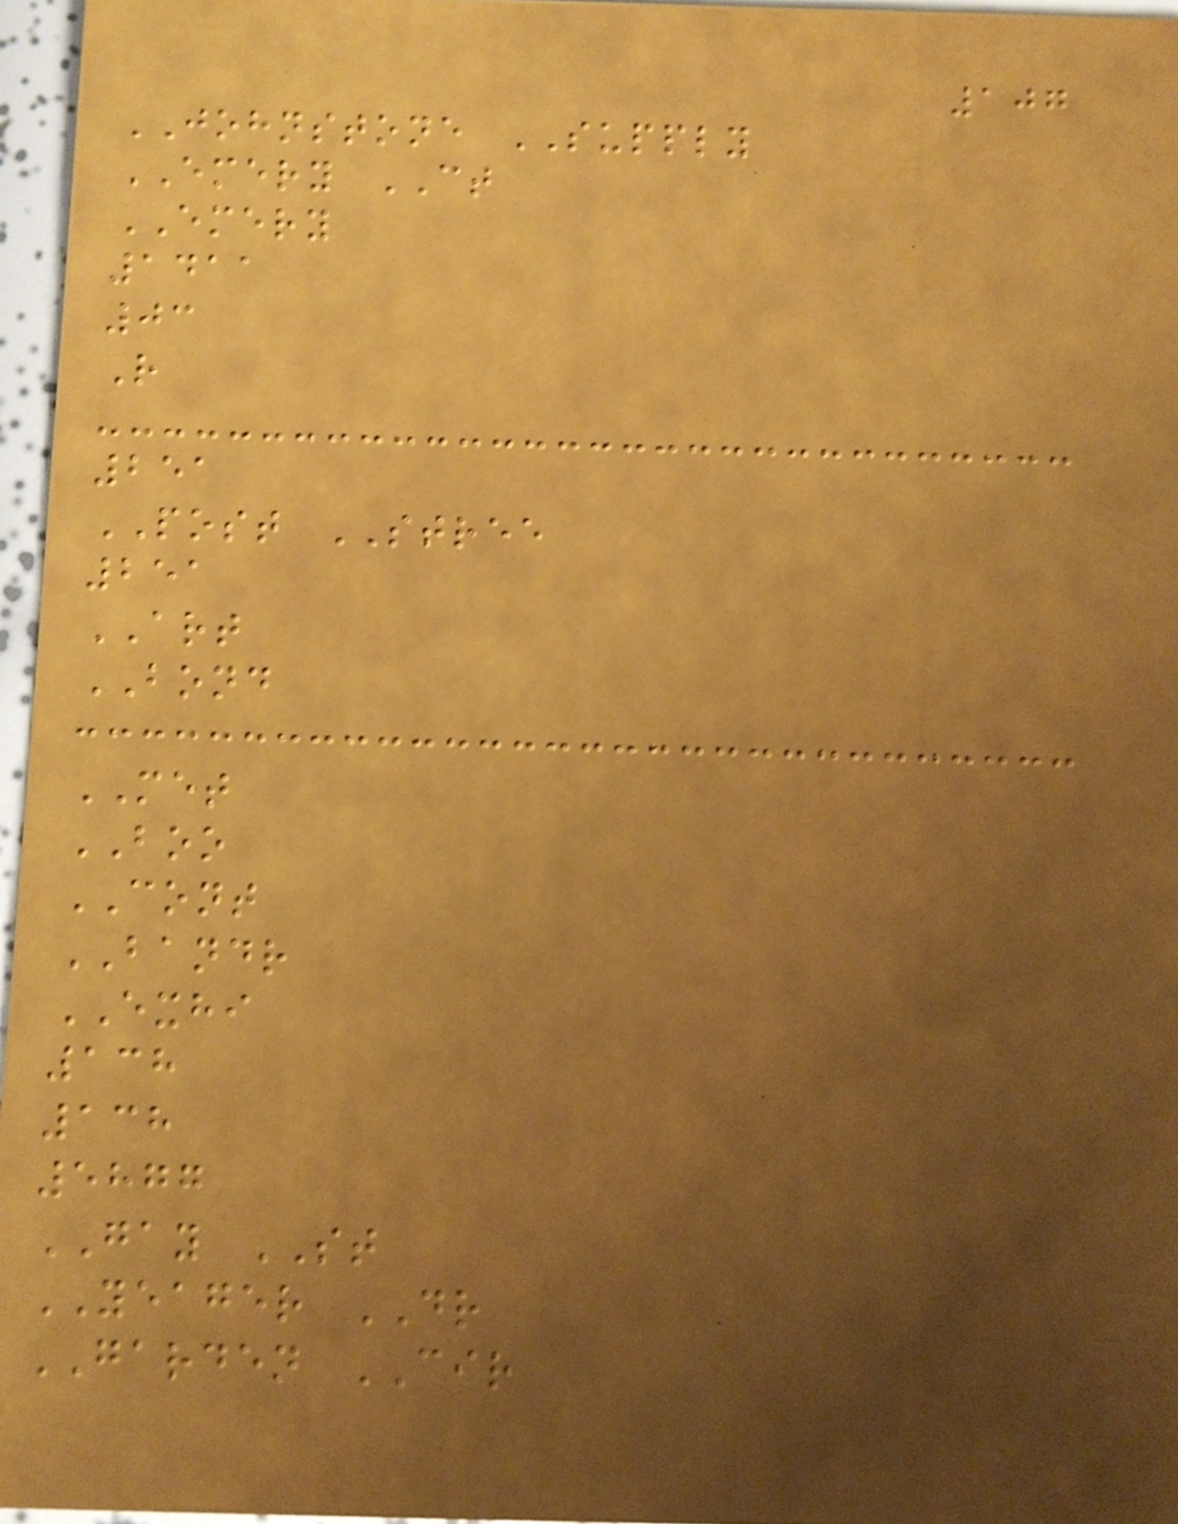107
JOHNSTONE SUPPLY
EMERY CT
EMERY
1411
03
R
251
POST STREE
251
ART
BOND
MET
BOO
CONT
BANDR
EXHI
138
138
5877
GAY ST
YEAGER DR
GARDEN CIR
